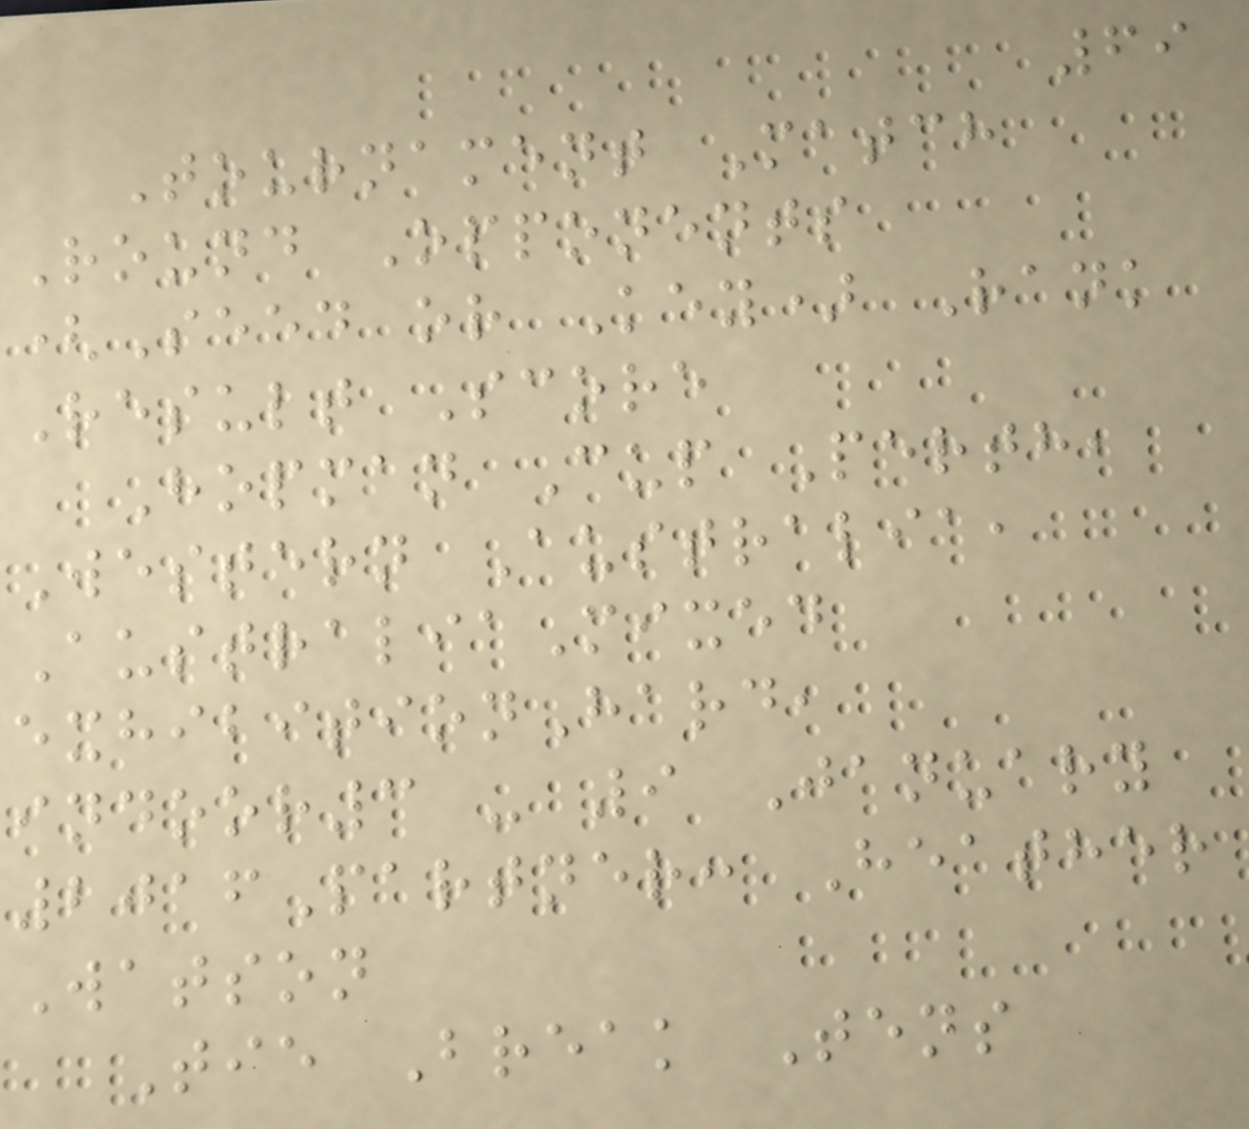69
Tournament Match
Round Opponents
(Seed or Key) Rank
Result Score
Hopman Cup Perth,
Western Australia,
AustraliaMixed
exhibitionHard,
indoor3 - 9 January
2016Partner: Heather
Watson
Tie Break Tens
